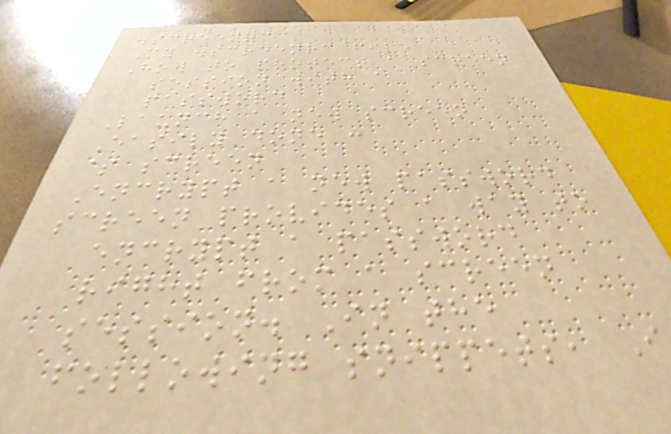.screenrc
My .screenrc file
How to protect a screen
session with a
password
Launch a new screen
Easily done :
$ screen
Encrypt a new password
screen provides a way to
encrypt a password
right from a screen
session. In the
following snippets, I
